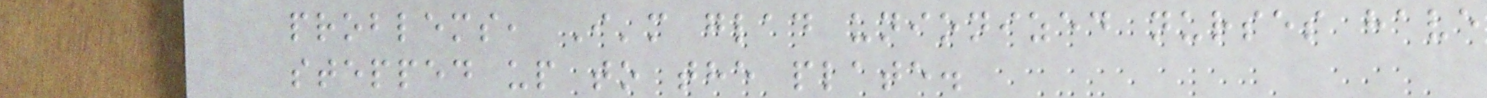problems, I'm glad unionized nurses have
stepped up to the plate.
